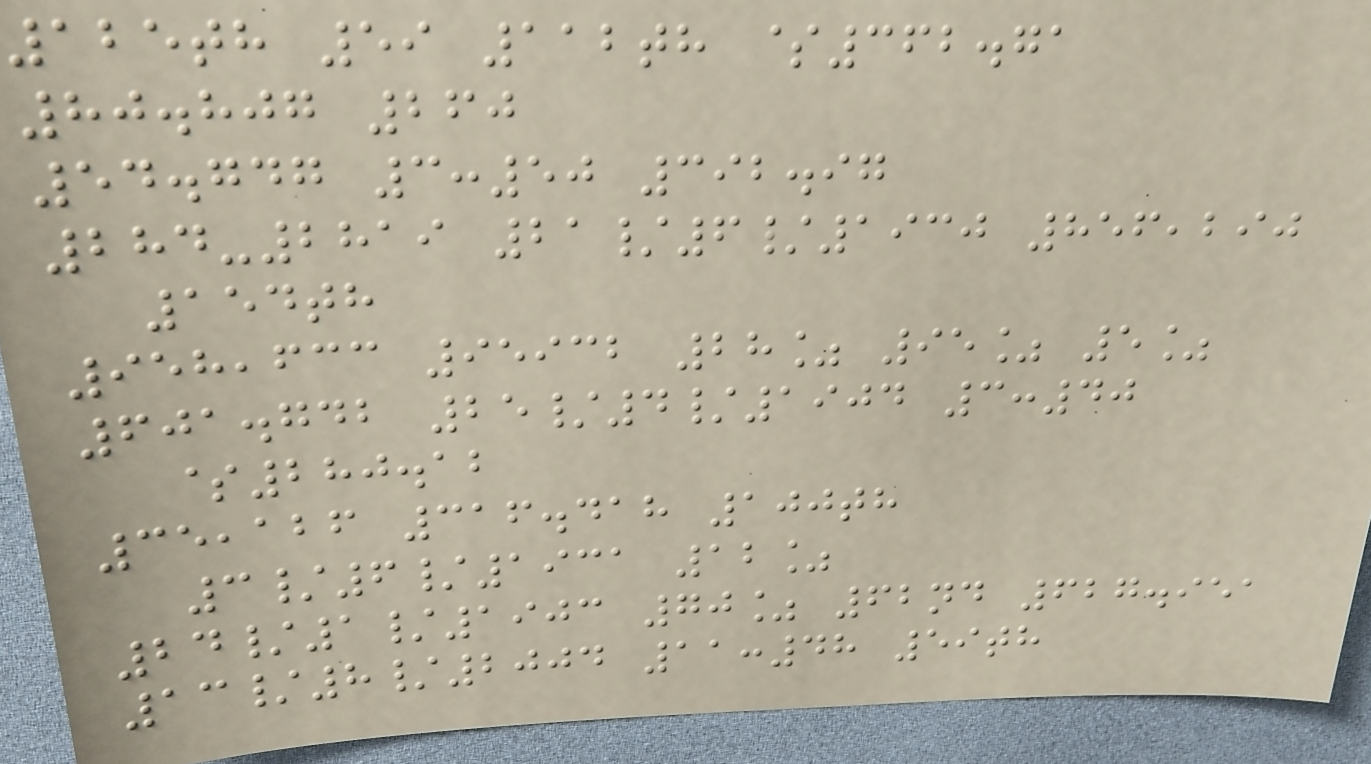125th 59 112th $362.71
80.807 260
54.747 3:50 392.97
284-2819 21/6/1930 856,290
154th
958,633 95932 28% 95% 5%
601.742 25/4/1904 3:40
$280.12
35,126 316.418 100th
3/6/1931 12%
24/1/1903 70% 62nd 627.951
13/8/2004 11:48 59th
